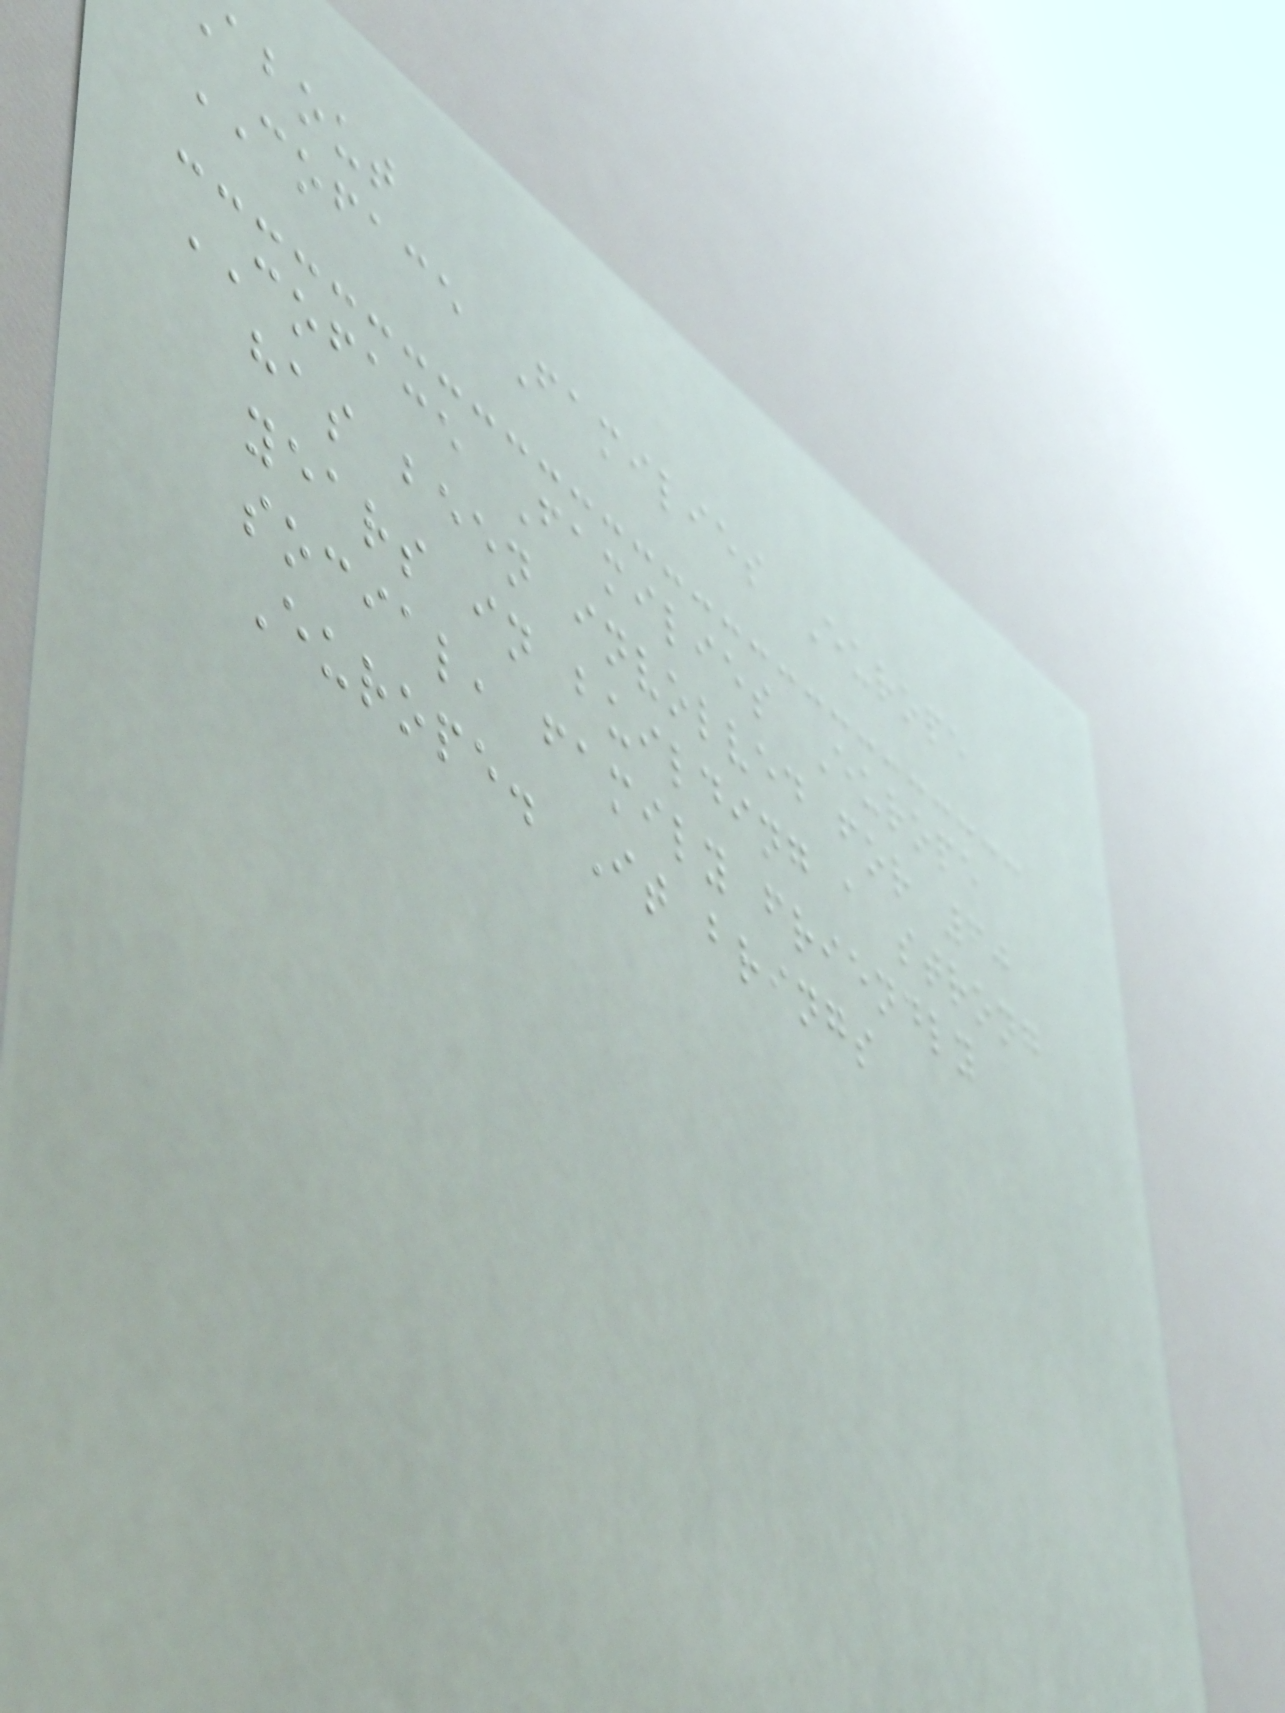about
COFACE Families Europe
COFACE Families Europe
has been involved for 60
years in building a strong
social, family friendly
Europe. It brings
